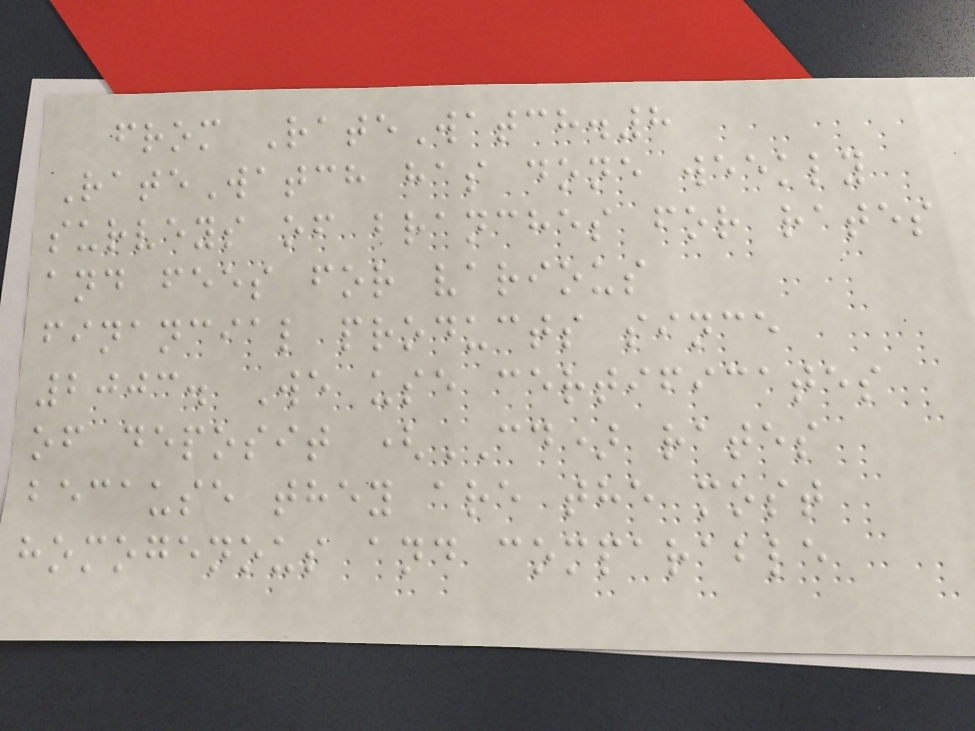from RateWatch.8
RateWatch has done weekly
surveys of branches for rates
and fees for various
financial products since
2003. We use certificates
of deposit (CD) rates
because they are the most
homogenous and comparable
